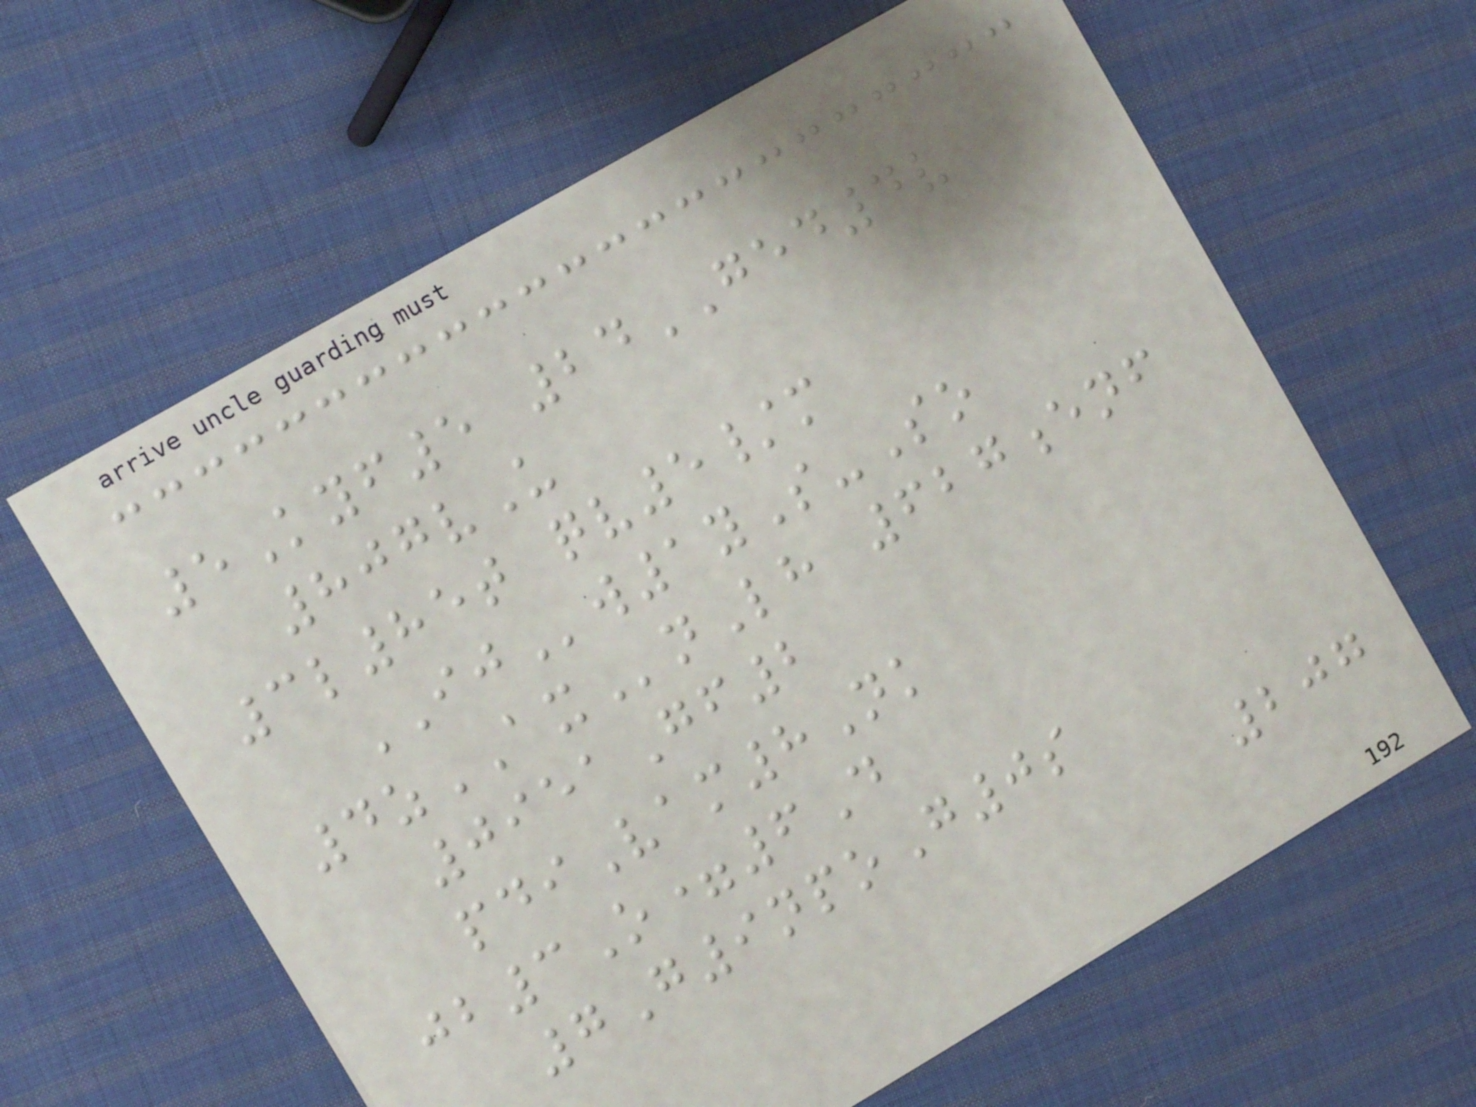5Kyf5 24GED4v
807vU
3l85t qv5/m
IJw1yS-So
4zAXnLh 627enf
0951Gf2
pdiVam8Nk
jb3O=6D
7G9npoG0s
207
